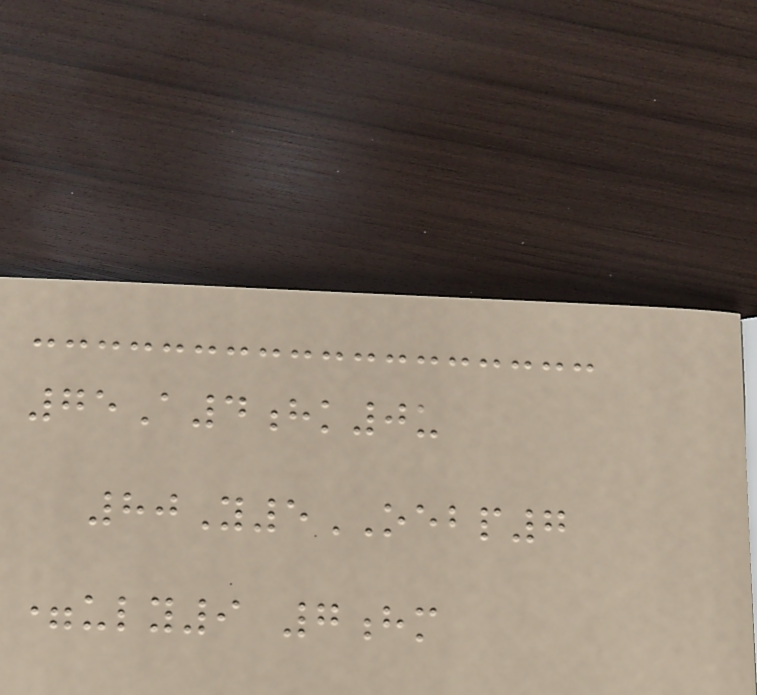75A4hk0u
80Y5OEBP7
=uly9 7hm
